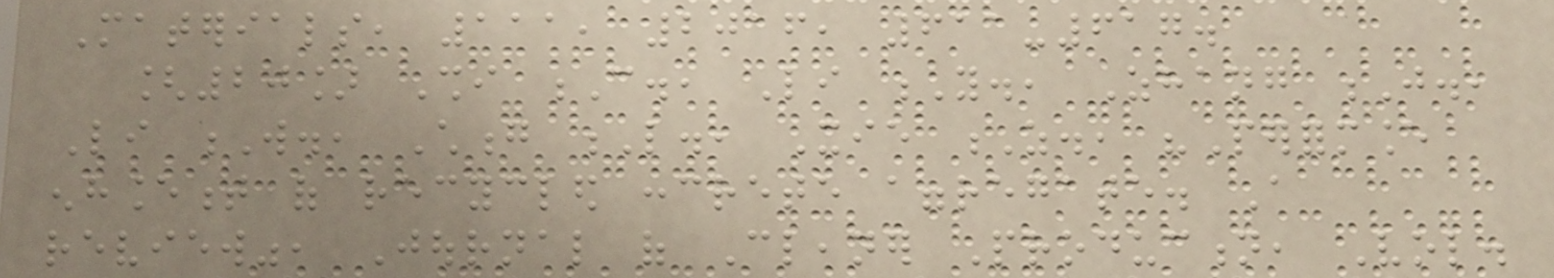Materials, 111, 2016, 611-617.
[20] Shi C., Li Y., Zhang J.,
Li W., Chong L., Xie Z., "Performance
enhancement of recycled concrete aggregate. A
review", Journal of Cleaner Production, Vol.
